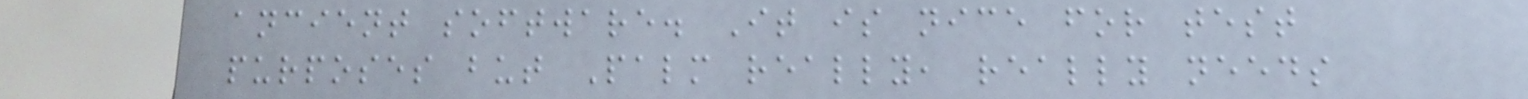ancient software. It is nice for test
purposes but Palm really, really needs
